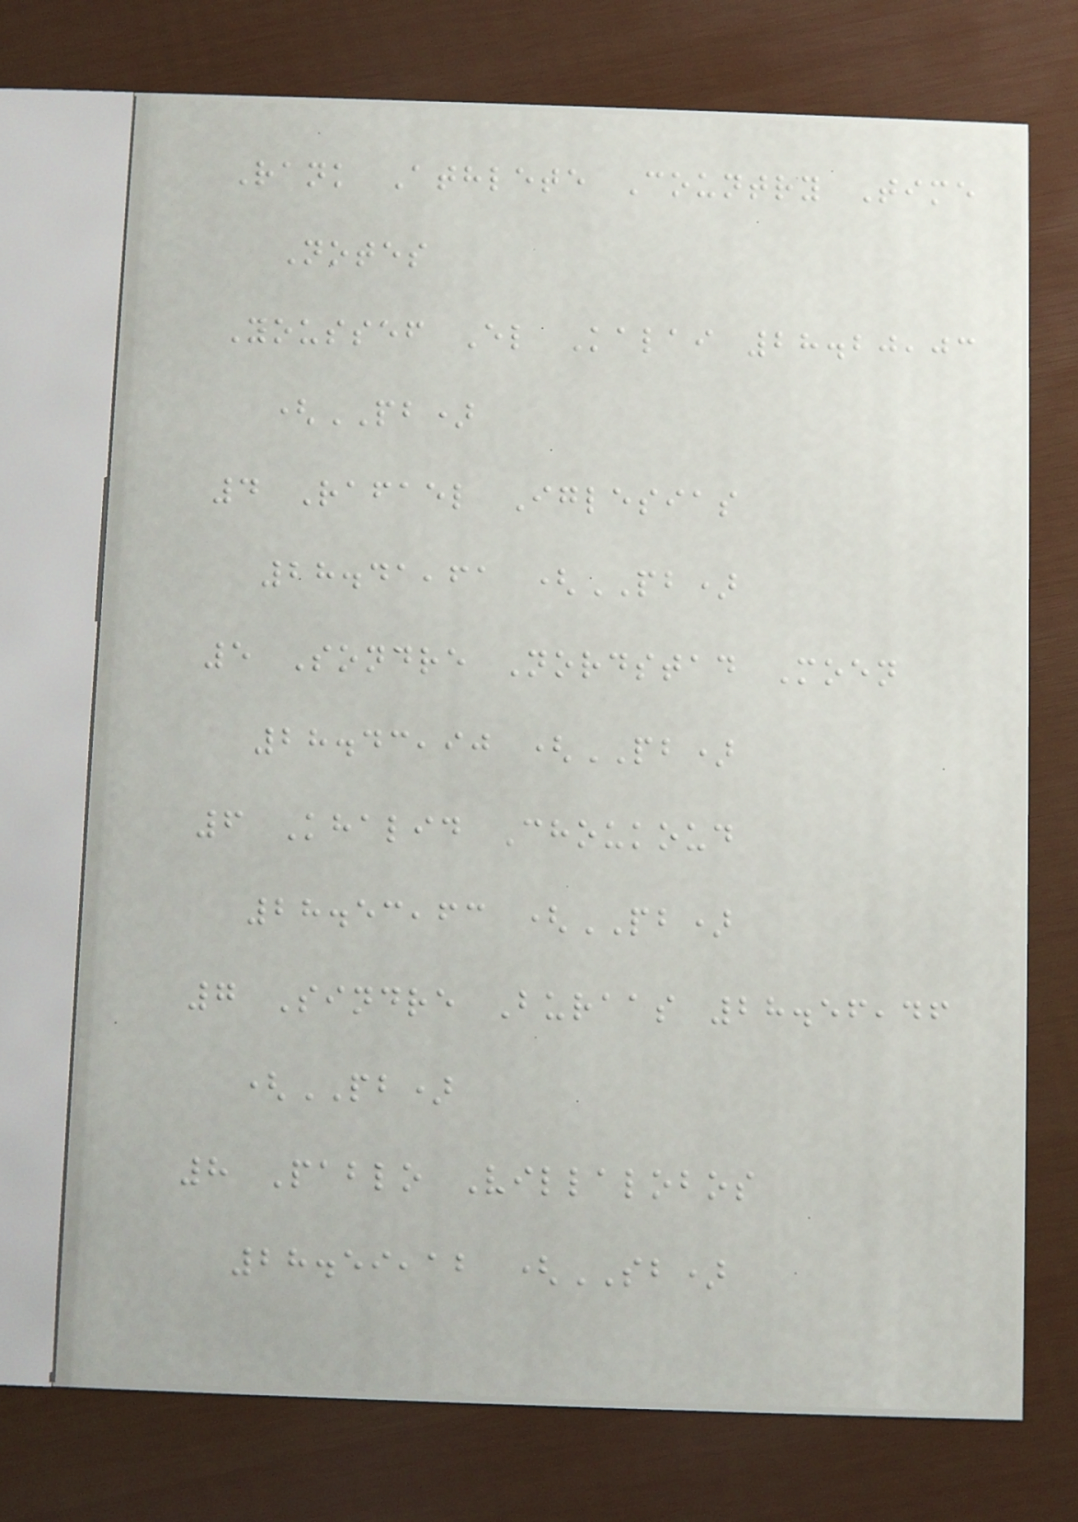Rank Athlete Country Time
Notes
Youssef El Kalai 28.20,03
(PB)
4 Rafael Iglesias
28.41,61 (PB)
5 Sondre Nordstad Moen
28.43,90 (PB)
6 Khalid Choukoud
28.53,63 (PB)
7 Sindre Buraas 28.56,46
(PB)
8 Pablo Villalobos
28.59,12 (SB)
